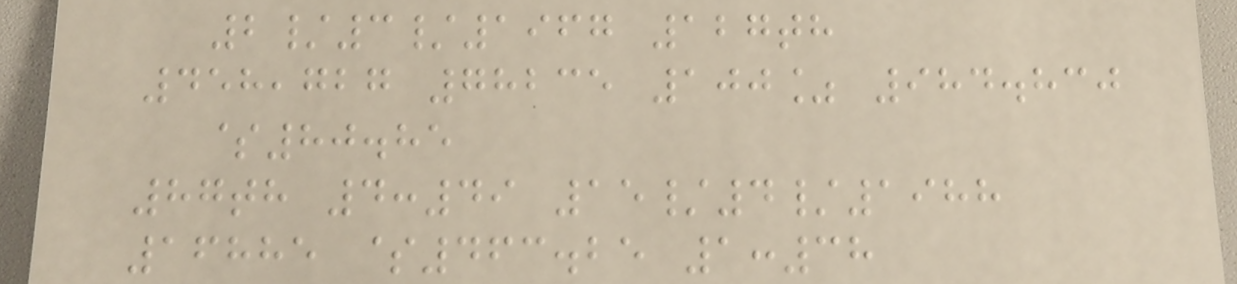2/3/1967 127th
458,727 78235 100% 984.830
$80.85
87th 4:49 15/4/1988
16885 $463.25 1:38
